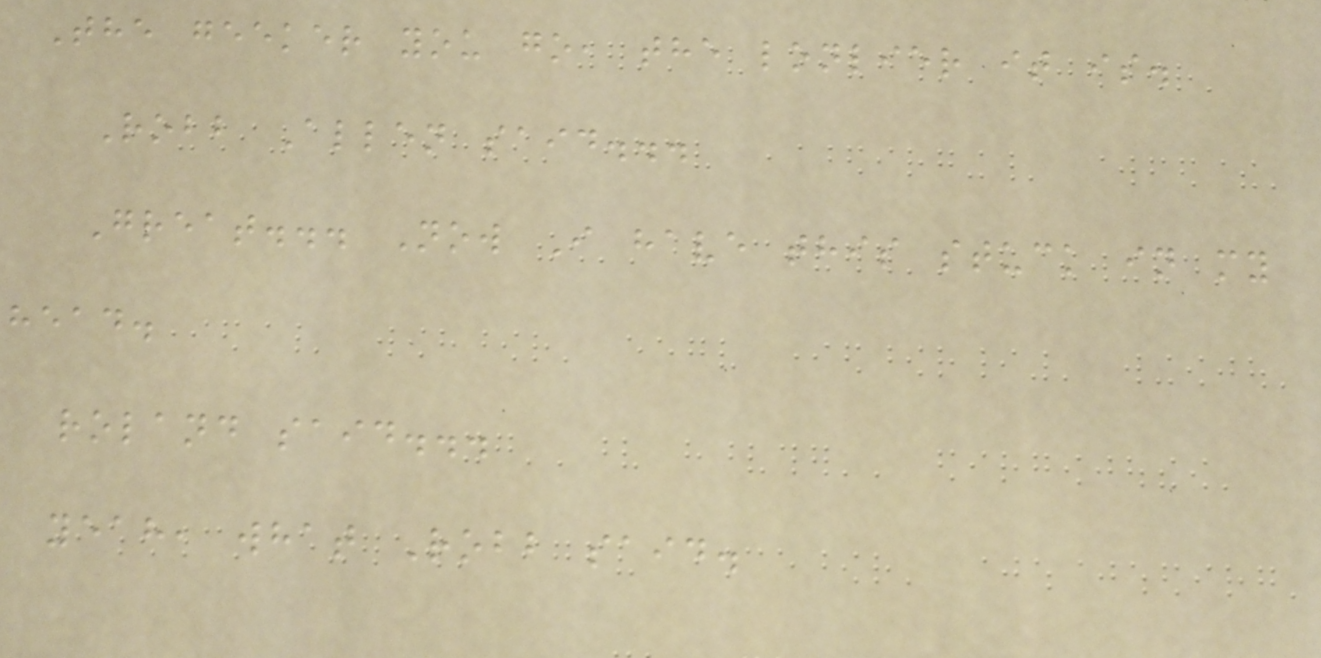The geeker you go, the lonlier it is.
Robb Allen said...
Great... Now I have this stuck in my
head.
roland said...
yeah, what Robb said.
